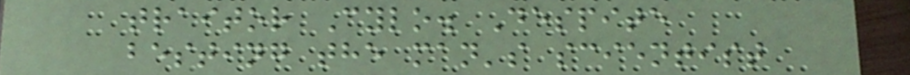traitor Cylo. Despite
besting the man's scientist
